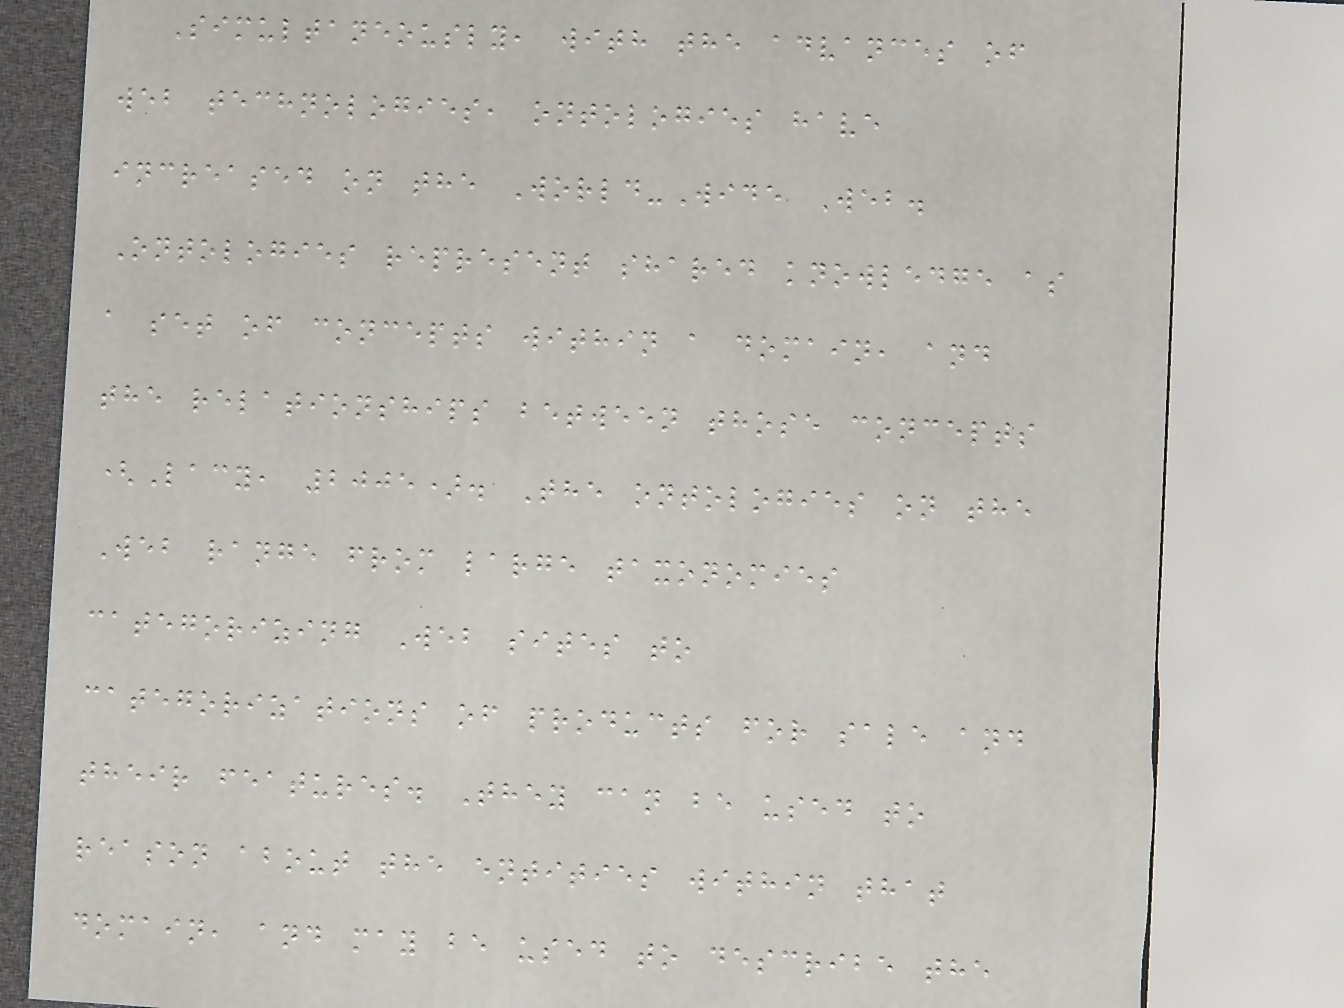Simultaneously, with the advances of
web technologies, ontologies have
increased on the World-Wide Web.
Ontologies represent shared knowledge as
a set of concepts within a domain, and
the relationships between those concepts
(Lacy, 2005). The ontologies on the
Web range from large taxonomies
categorizing Web sites to
categorizations of products for sale and
their features. They can be used to
reason about the entities within that
domain, and may be used to describe the
